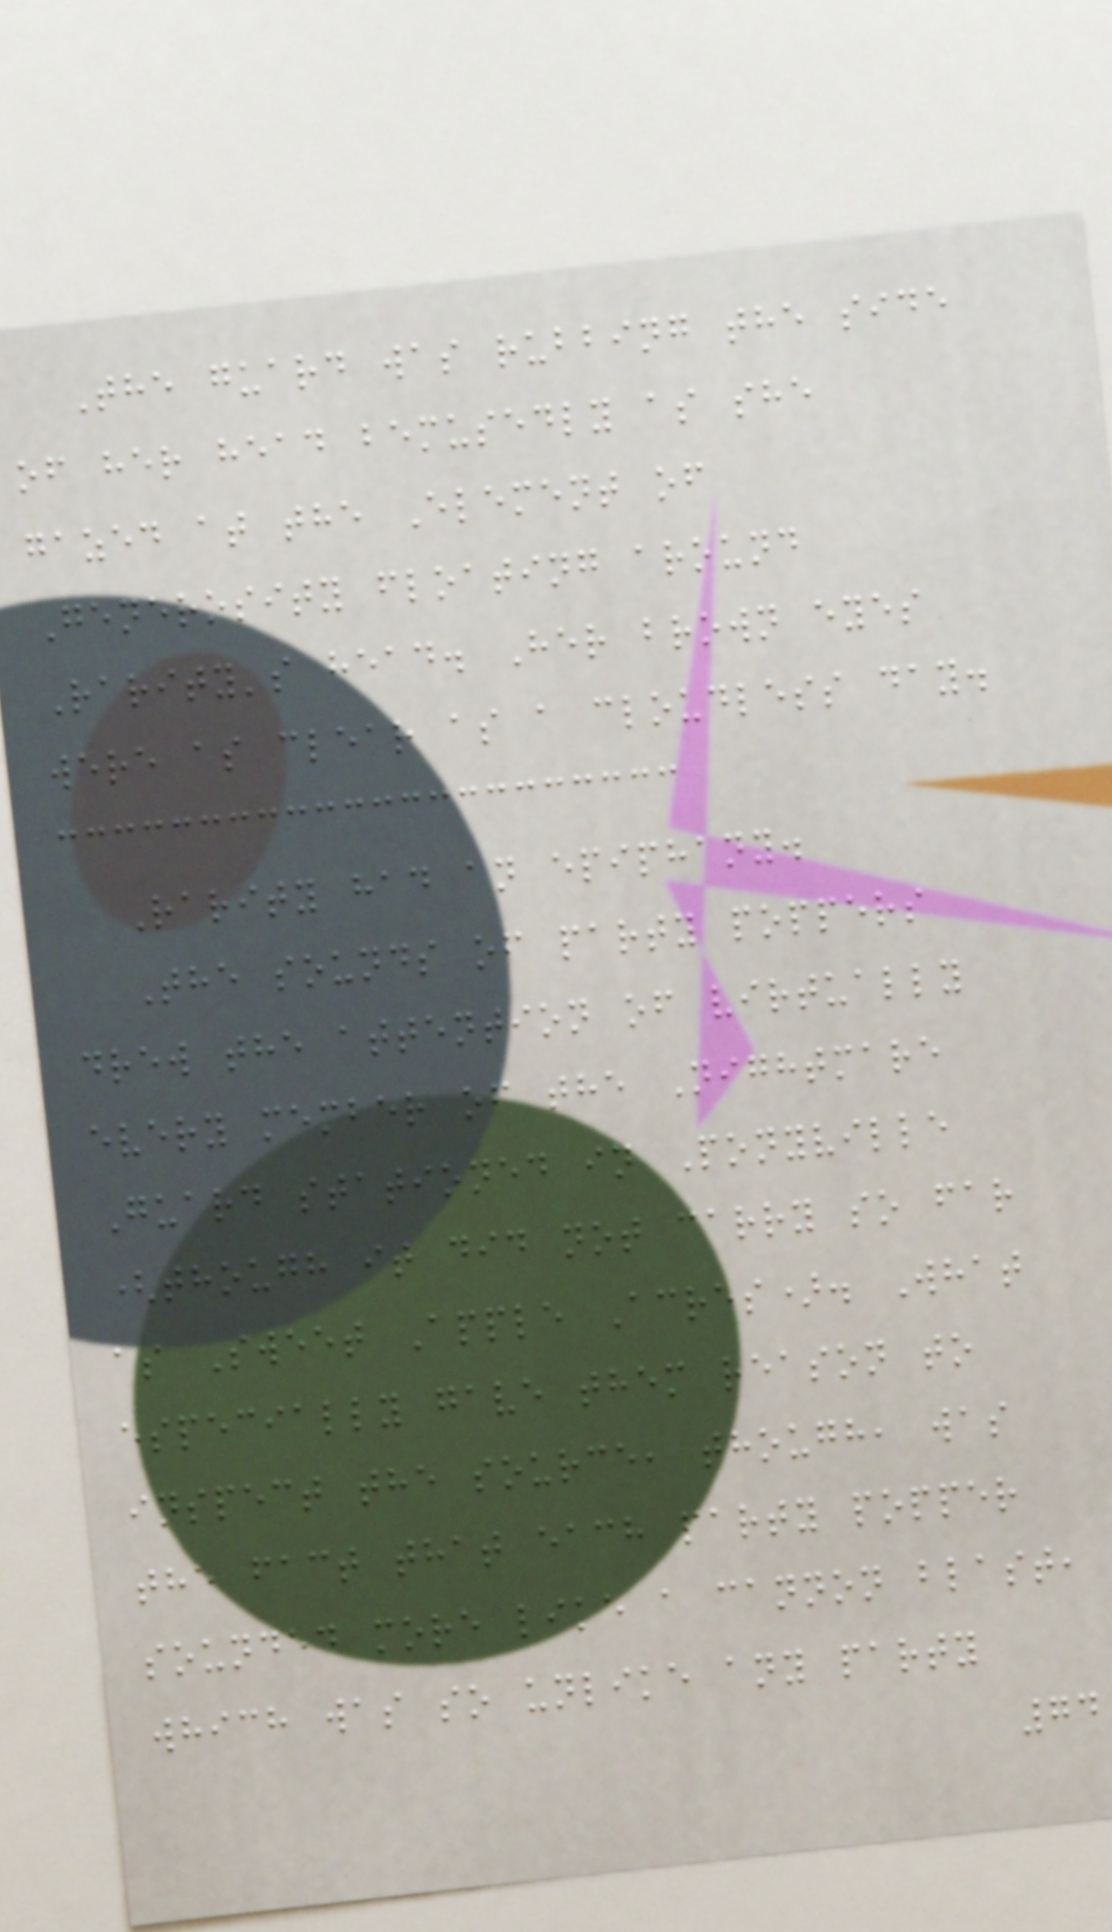The guard was rubbing the side
of her head bemusedly as she
gazed at the Element of
Generosity floating around
Rarity's head. Her brown eyes
were as clear as a cloudless day.
Rarity had an epiphany.
The sounds of party poppers
drew the attention of virtually
every member of the Nightmare
Guard stationed in Ponyville
(though it did not carry so far
as Sweet Apple Acres). What
especially gave them reason to
inspect the source, though, was
the fact that each party popper
sounded more like a cannon blast,
which was so unlike any party
74
